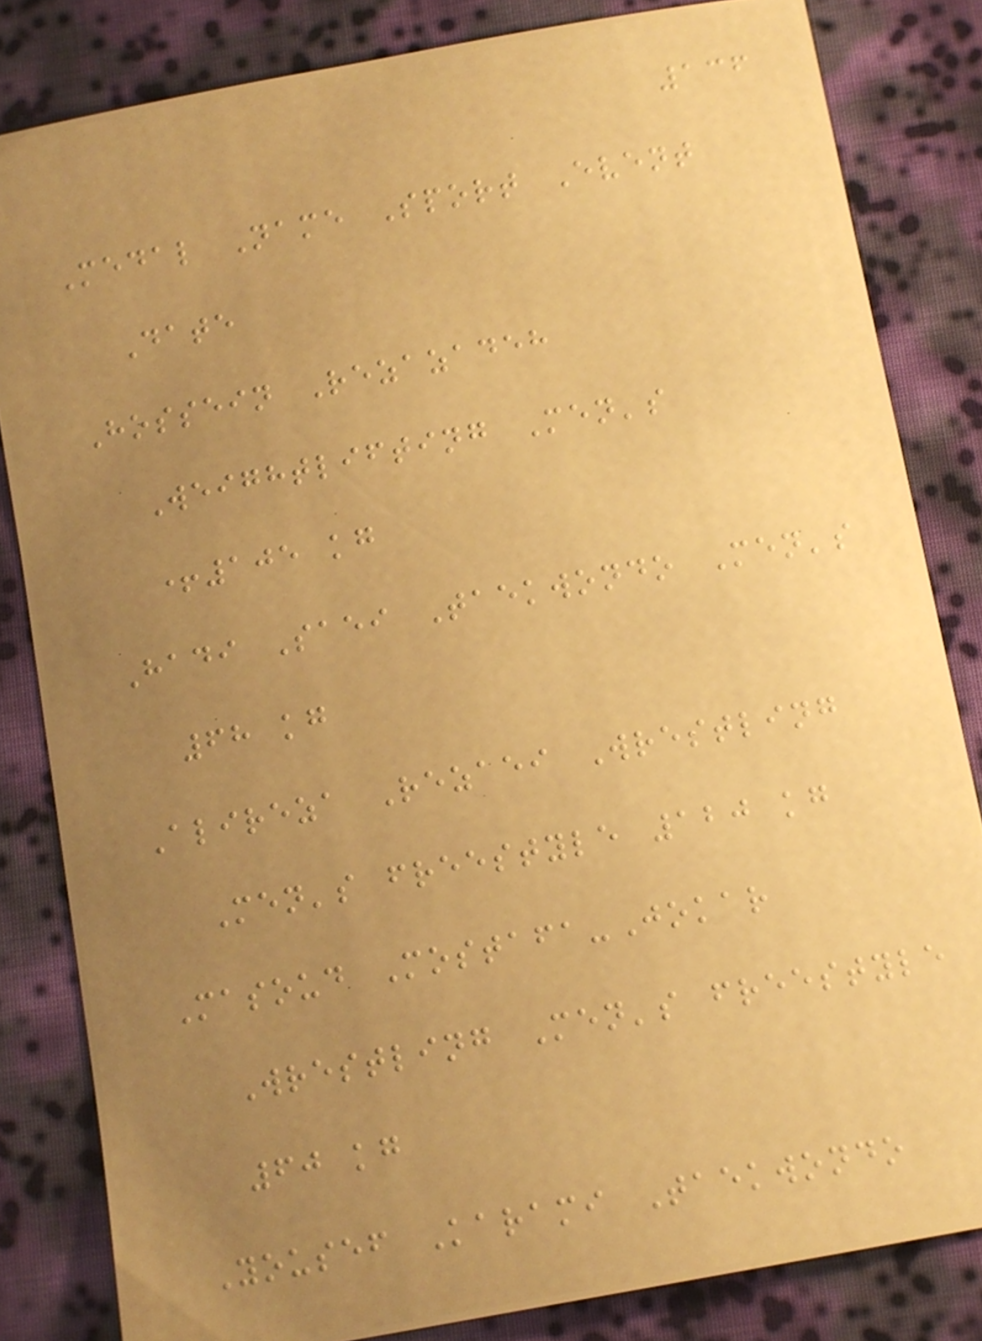136
Medal Name Sport Event
Date
Hossein Rezazadeh
Weightlifting Men's
+105 kg
Hadi Saei Taekwondo Men's
68 kg
Alireza Rezaei Wrestling
Men's freestyle 120 kg
Masoud Mostafa-Jokar
Wrestling Men's freestyle
60 kg
Yousef Karami Taekwondo
